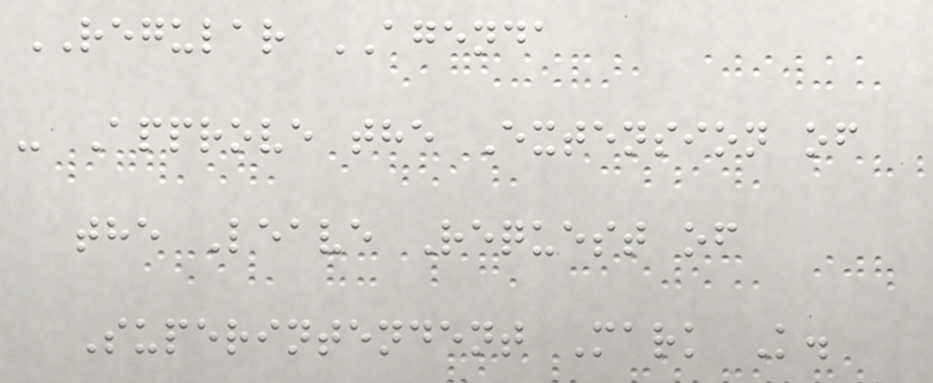REGULAR AGENDA
- Approve the Extension of
the Leave Request of
Superintendent Mark K.
